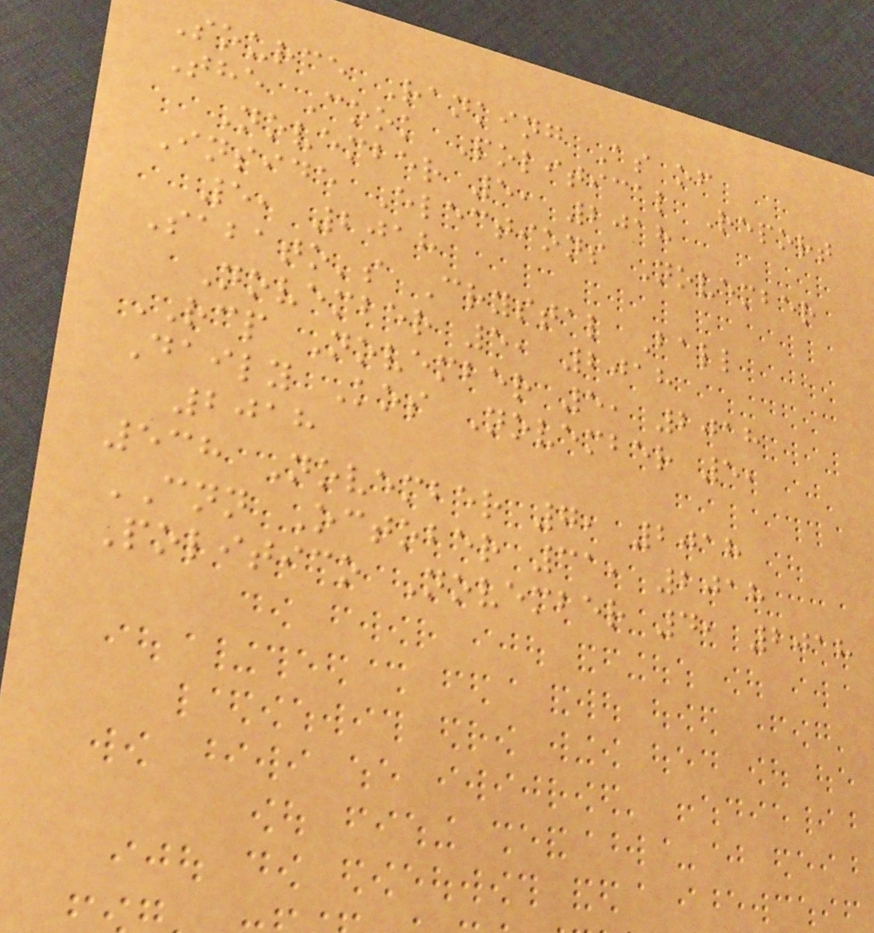Source Ranking As of
The Cook Political Report
November 5, 2018
Inside Elections November
5, 2018
Sabato's Crystal Ball
November 5, 2018
RCP November 5, 2018
Daily Kos November 5,
2018
538 November 7, 2018
CNN October 31, 2018
Politico November 4, 2018
